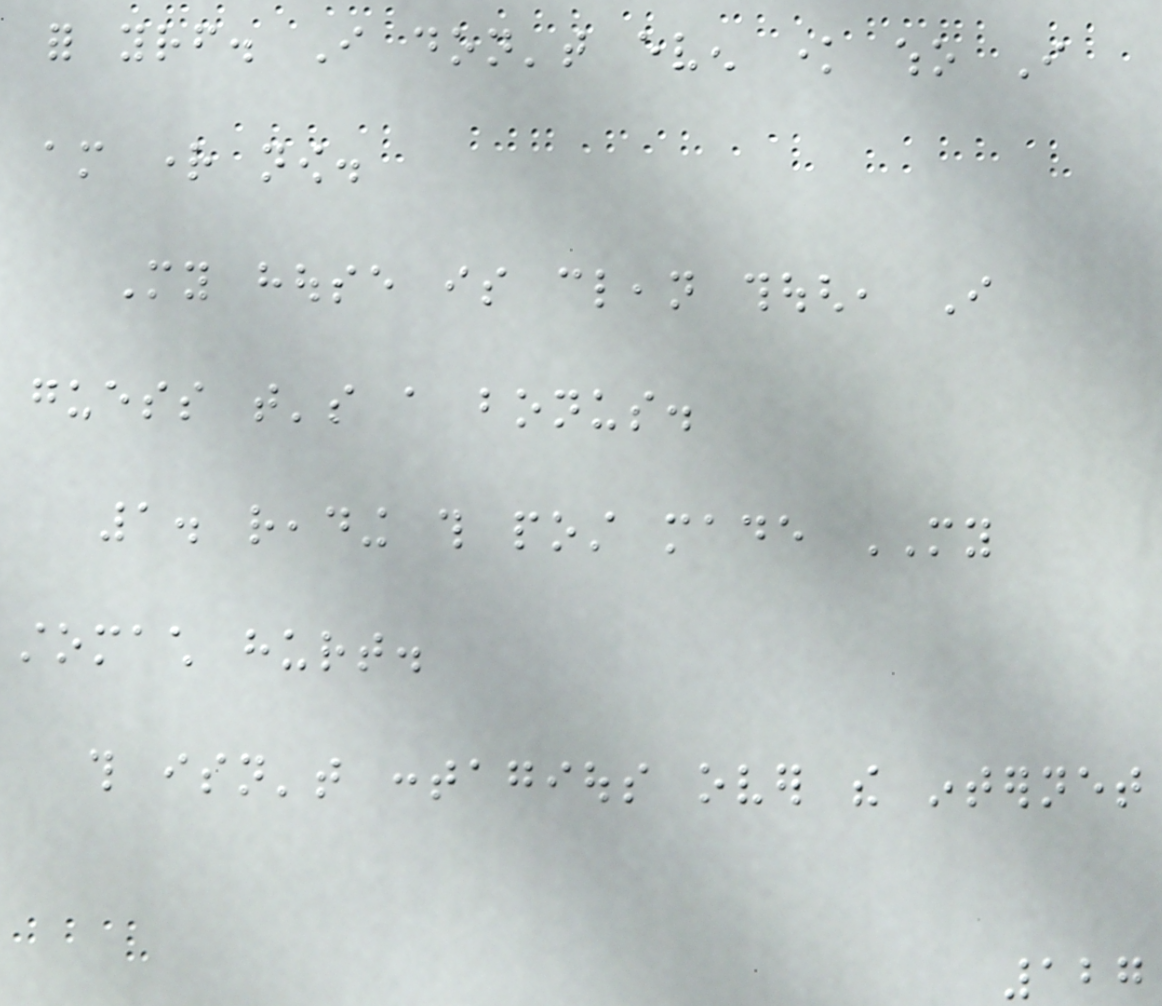for yourself. I don't even know who I
am right now.
My house is clean though, I
guess that's a bonus.
1. reading this post made MY
stomach hurt.
this isn't contagious over the internet
127
